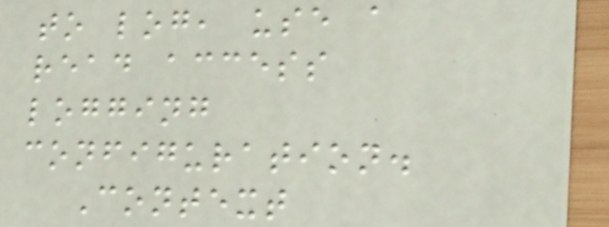to log, use a
read access
logging
configuration.
Context
